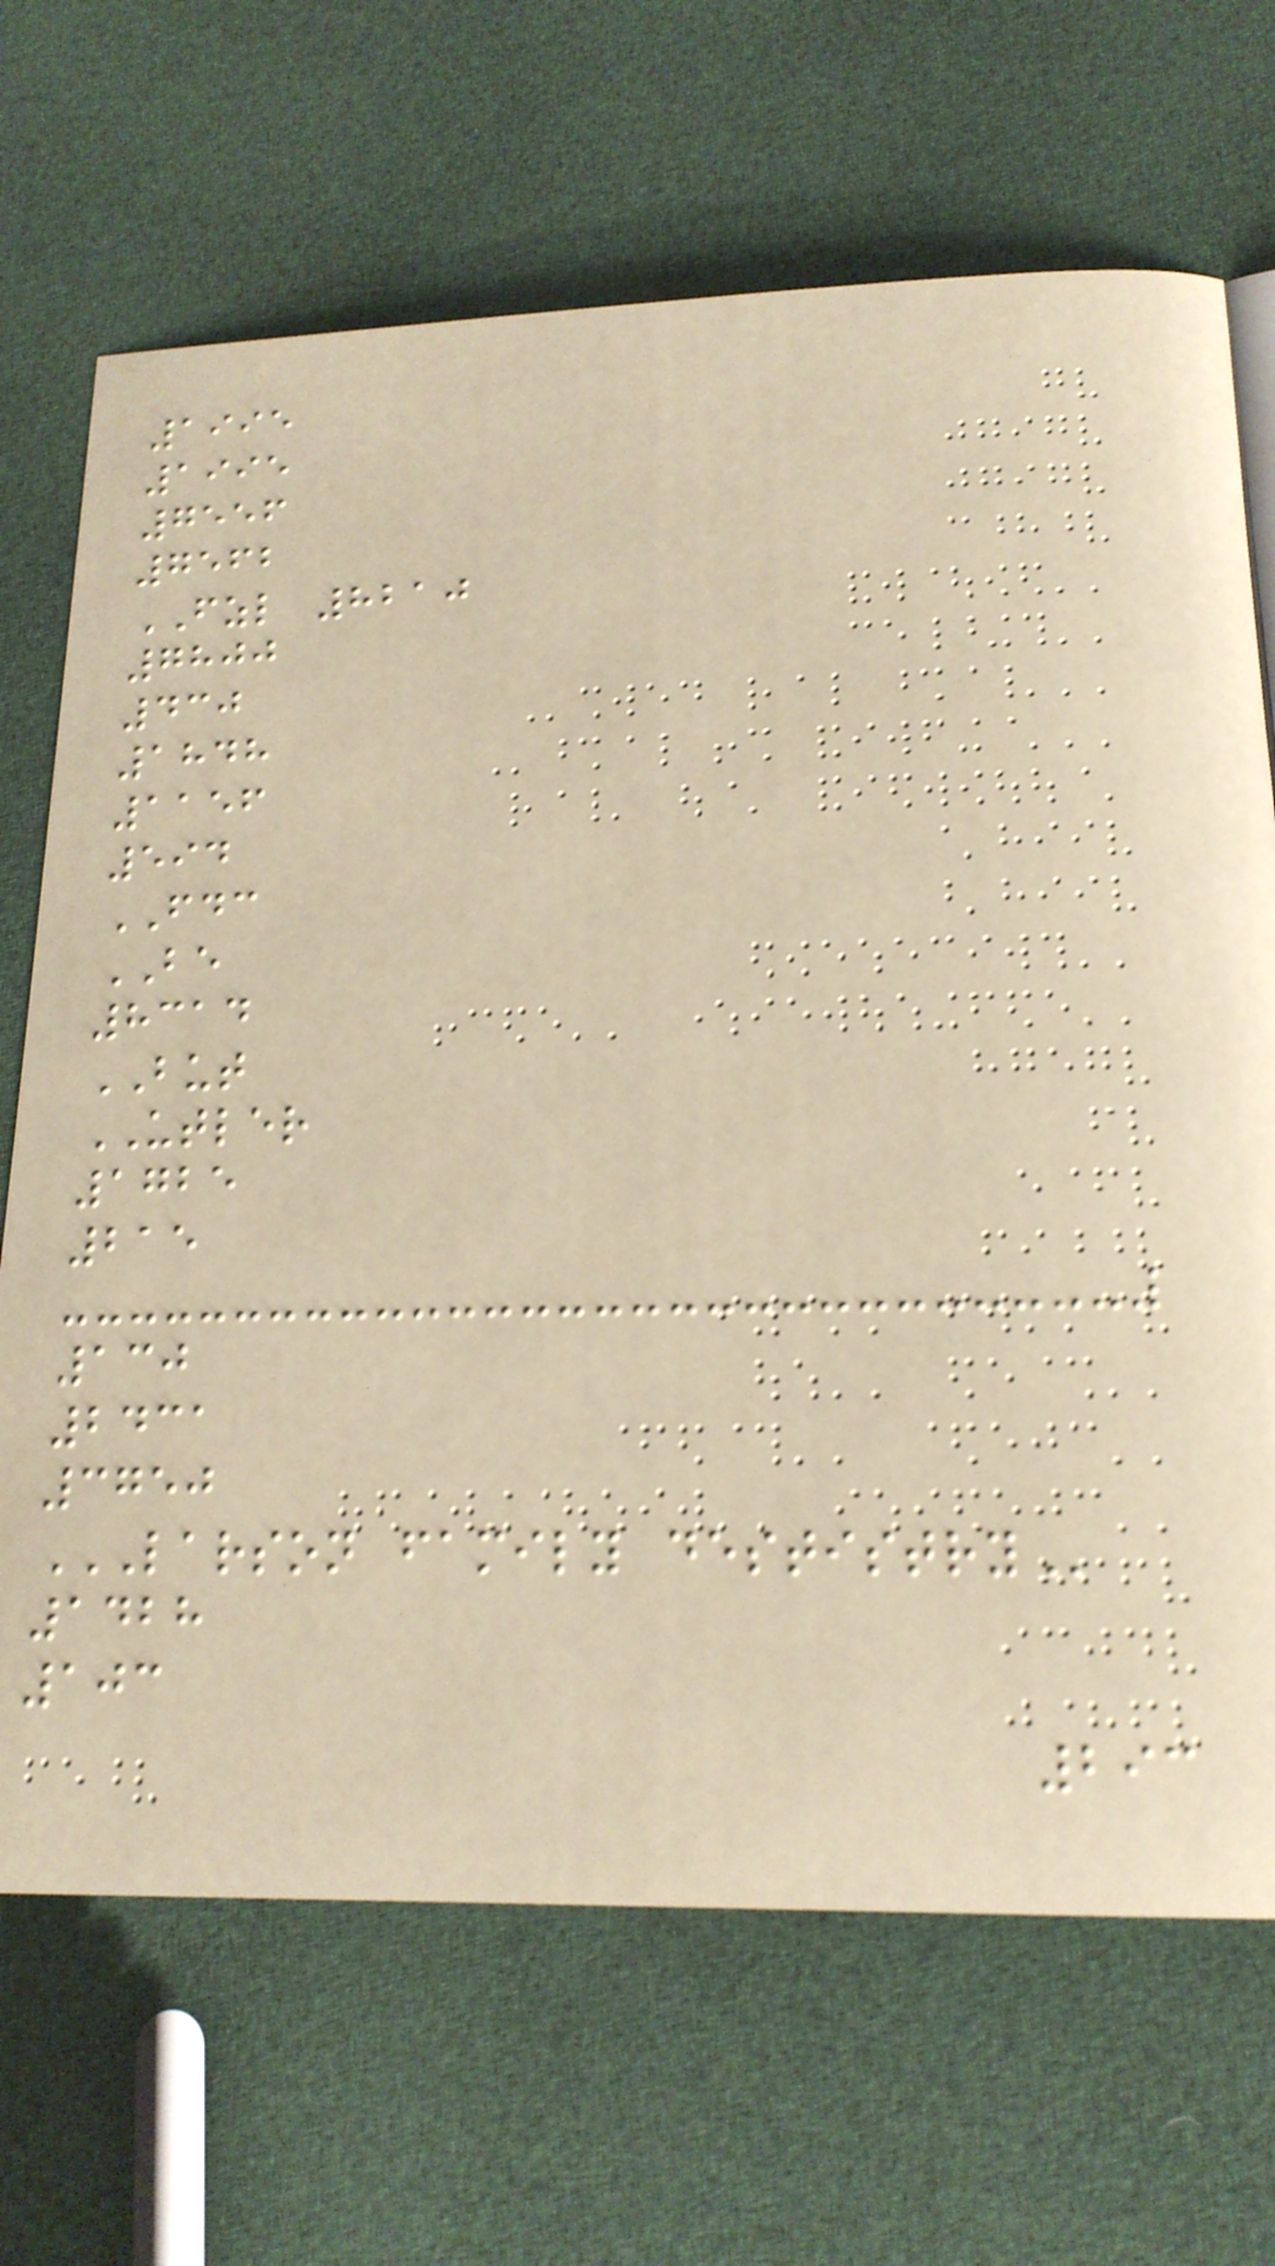1995
1995
7556
7562
FZL 8210
7800
430
1848
1156
594
FDC
BE
8314
BUT
UTLER
1725
215
130
2431
3750
LARSON FAMILY DESTISTRY
1428
103
293
